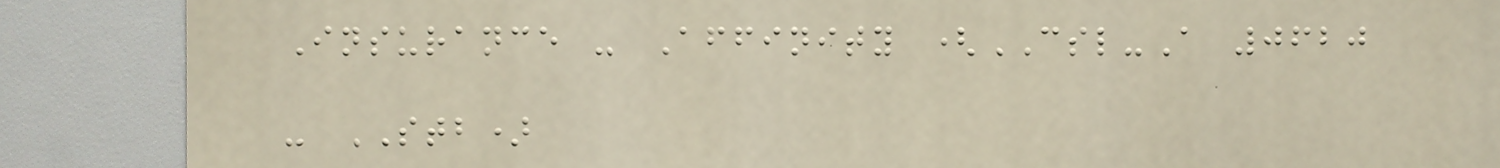Insurance - Affinity (CSL-A 0620
- STB)
